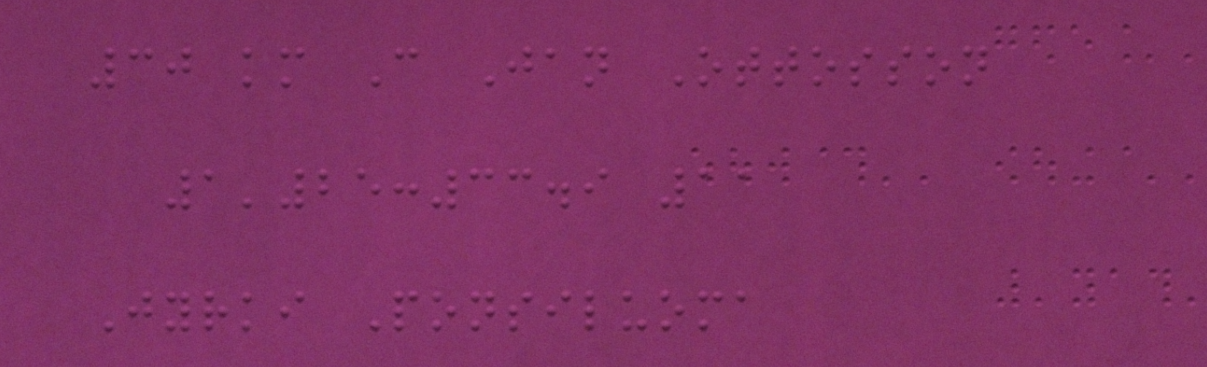30 km C Jan Ottosson
1'25:33.9 11
Jyrki Ponsiluoma
